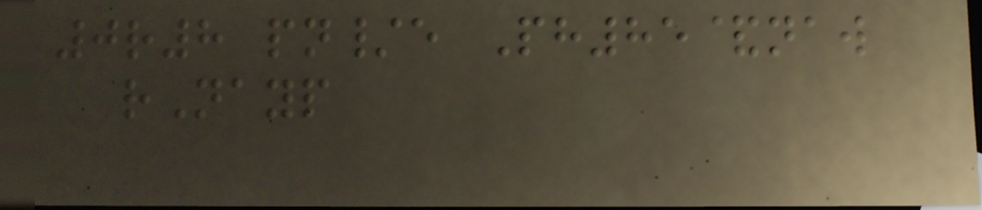0r8 pn/e Ph85&naw
rNayp
